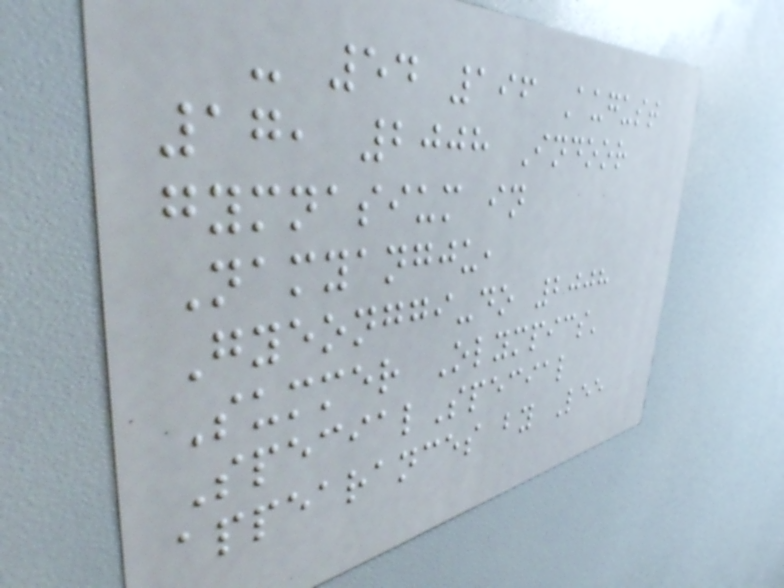- 54 196 August
17, 2008 Indoor
gymnasium in
Namyangju,
Gyeonggi-do 2008
Summer Olympics'
SpecialSpecial
appearances by Lee
